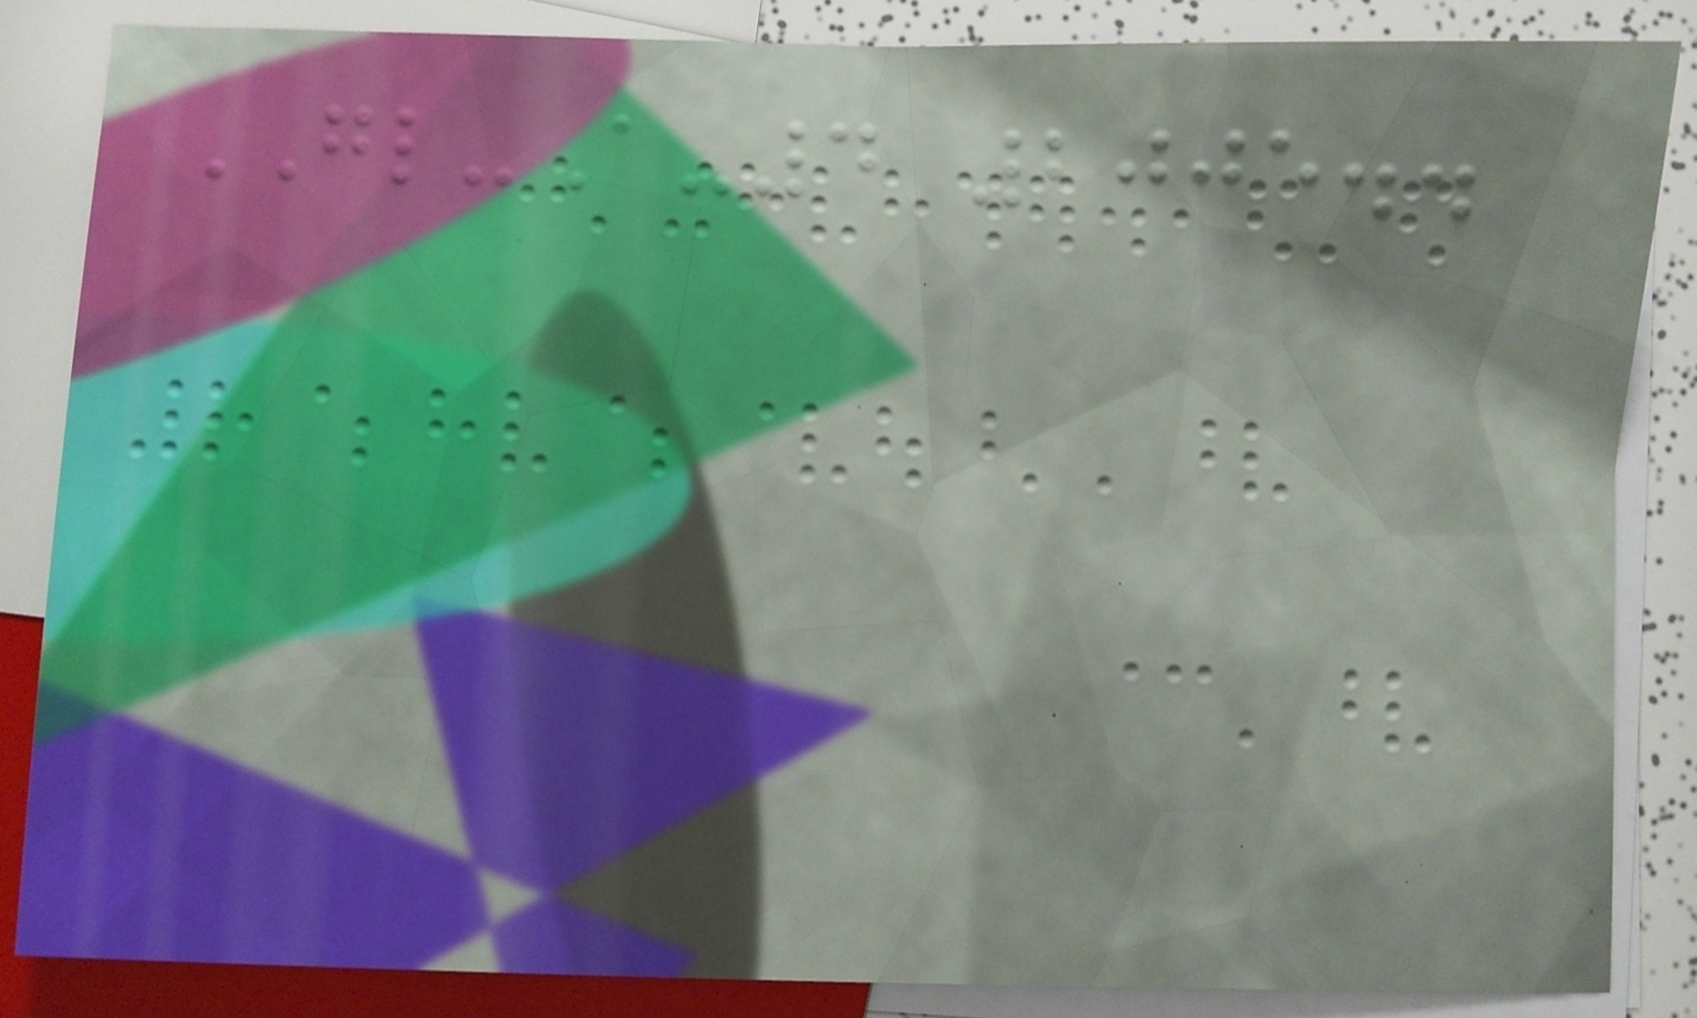GL-A-4 2005..
